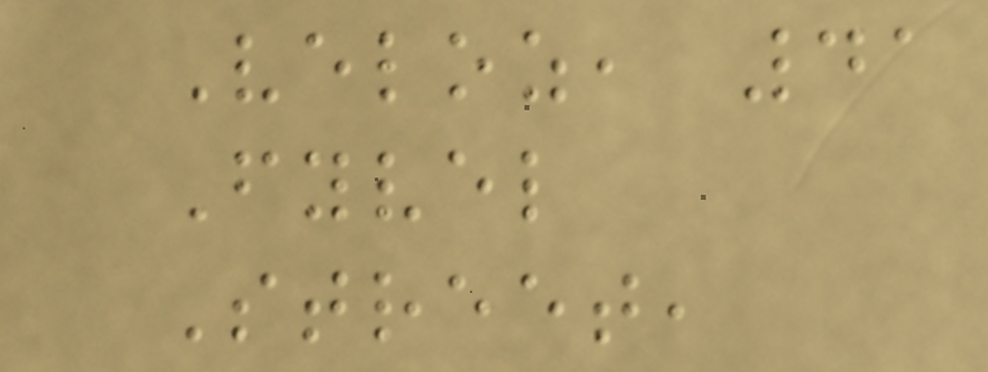Veloz, 41
Fyvel
Street,
